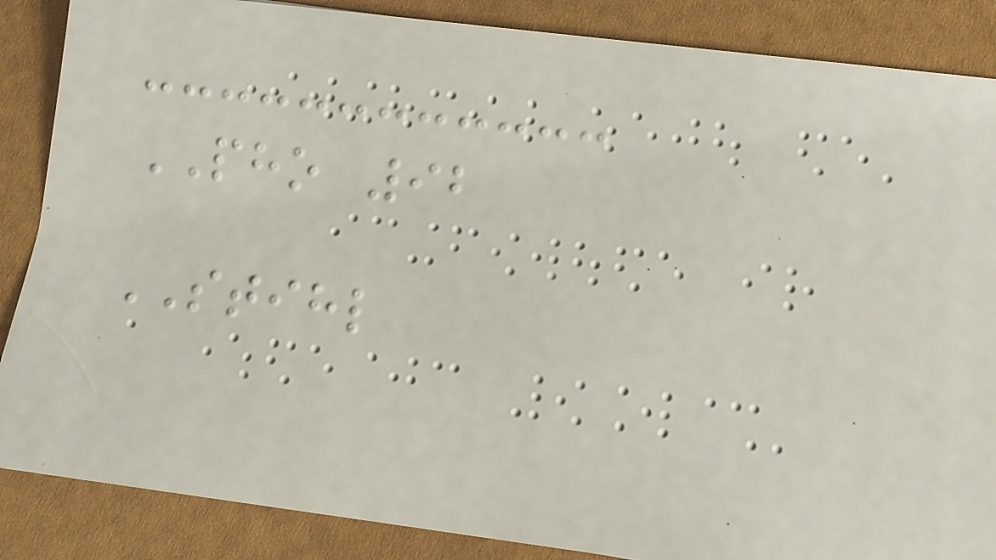PHO 92
STIHL
